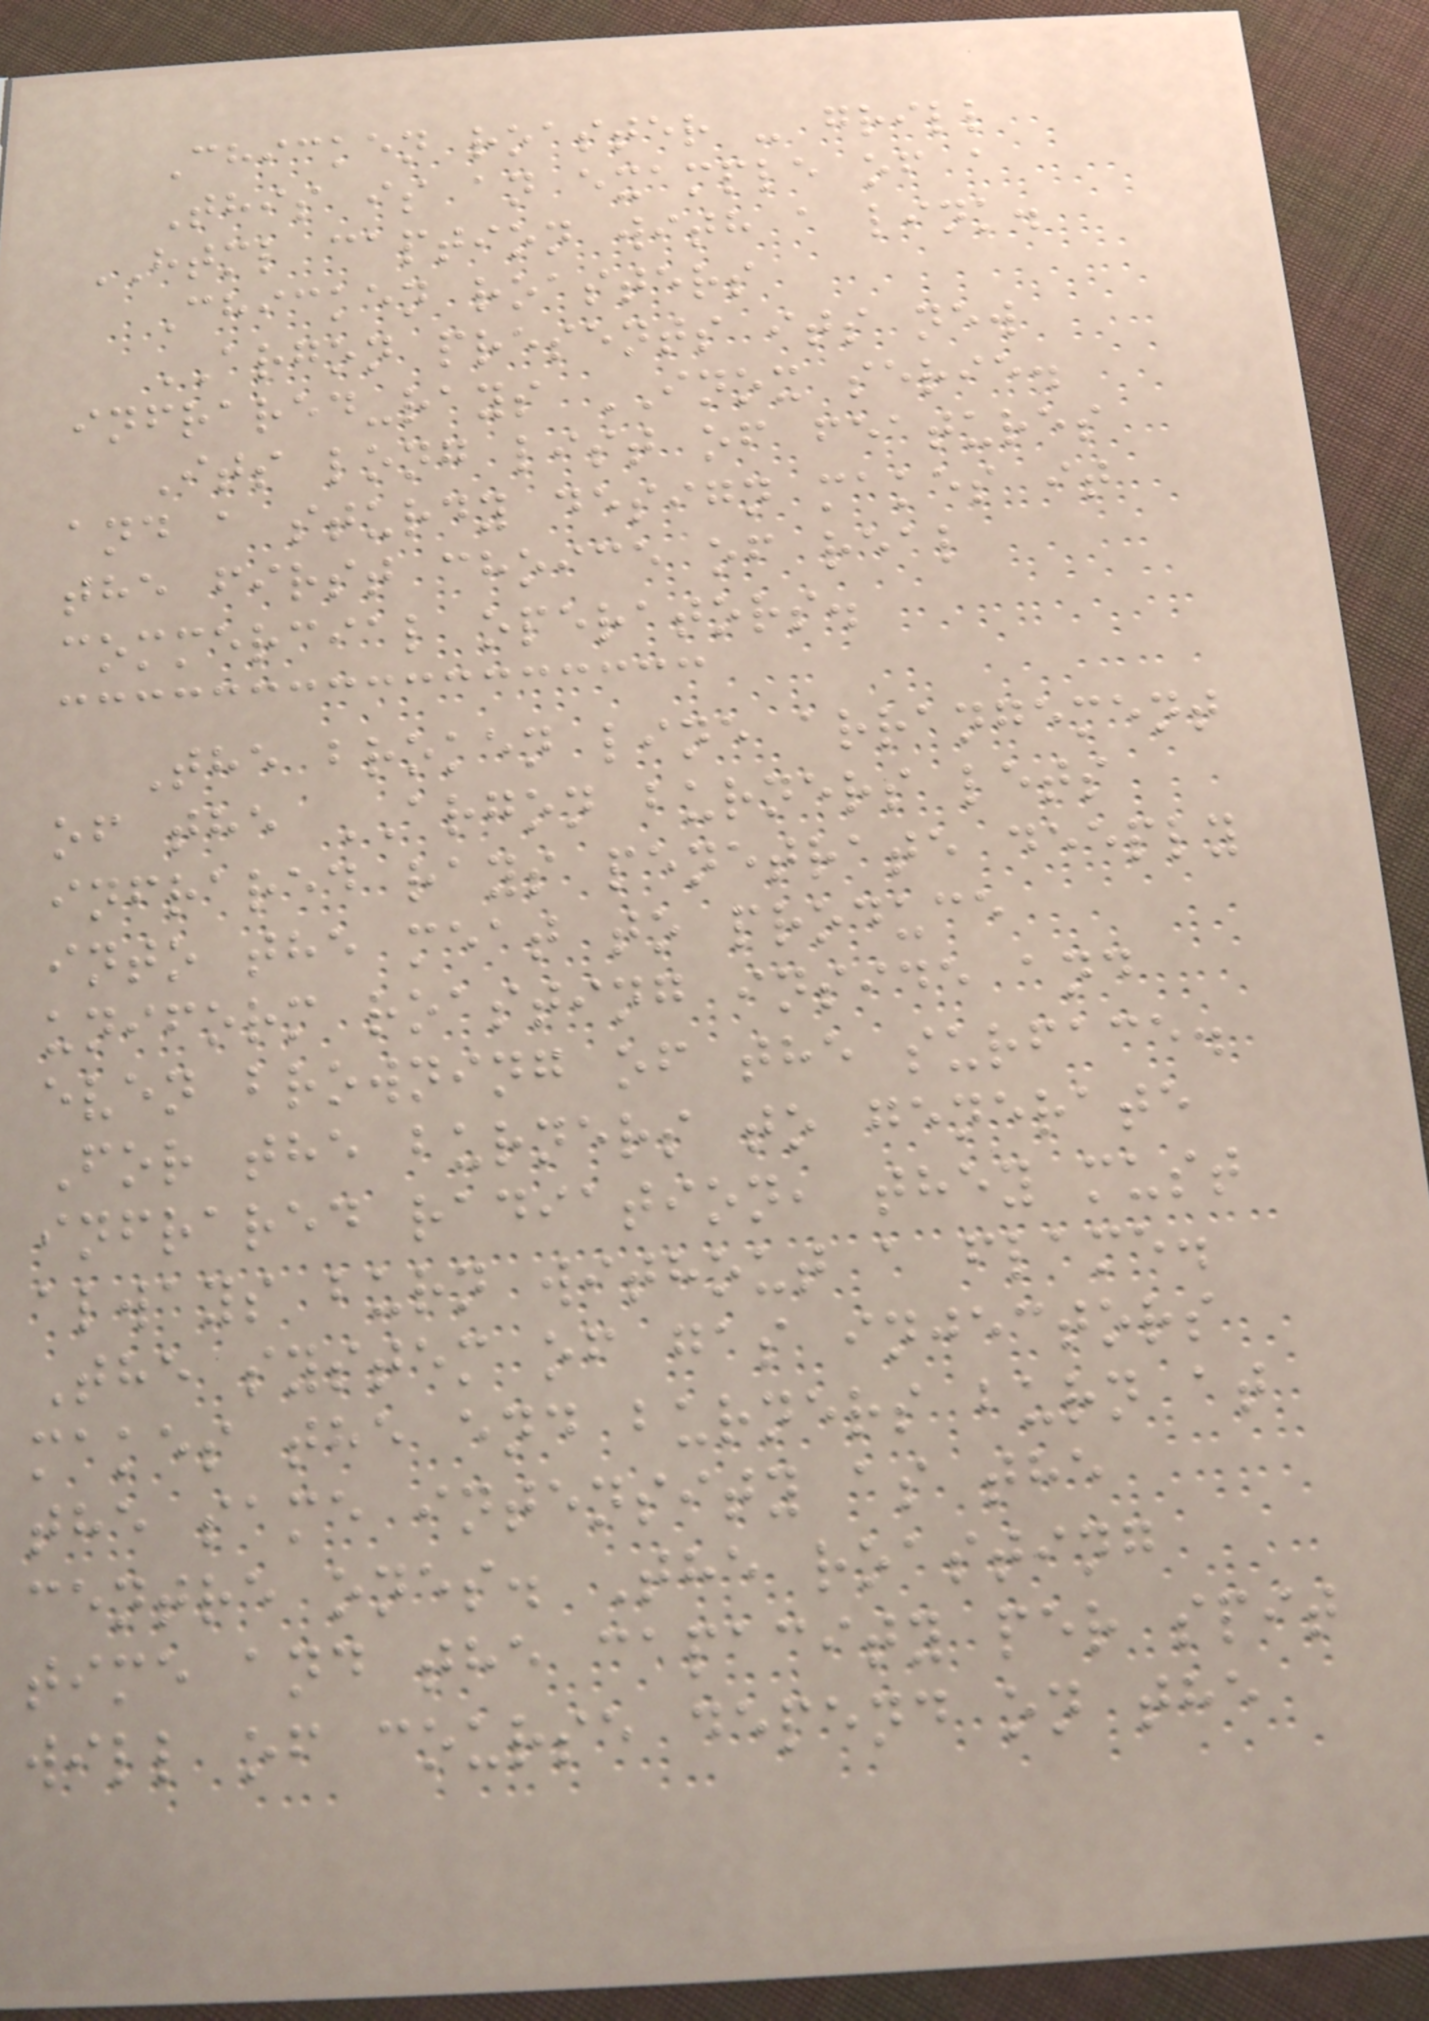Chicken roaster - grill
This is an example of a
HTML caption with a link.
Chicken roasters
ARGON presents its new
infrared-rays INOX serie.
Its long list of features
and a sturdy design makes it
the first choice of real
commercial operators.
The broken line arrangement
of the ARGON burners lets
infrared rays penetrate deeply
into the meat to produce
uniform roasting inside and
even browning of the surface.
For the burners to generate
infrared radiation, they must
always burn without a flame.
The system of gas injectors
makes the end burners burn at
the same intensity as the
centre ones. The roasting
time and the capacity per spit
will of course depend on the
